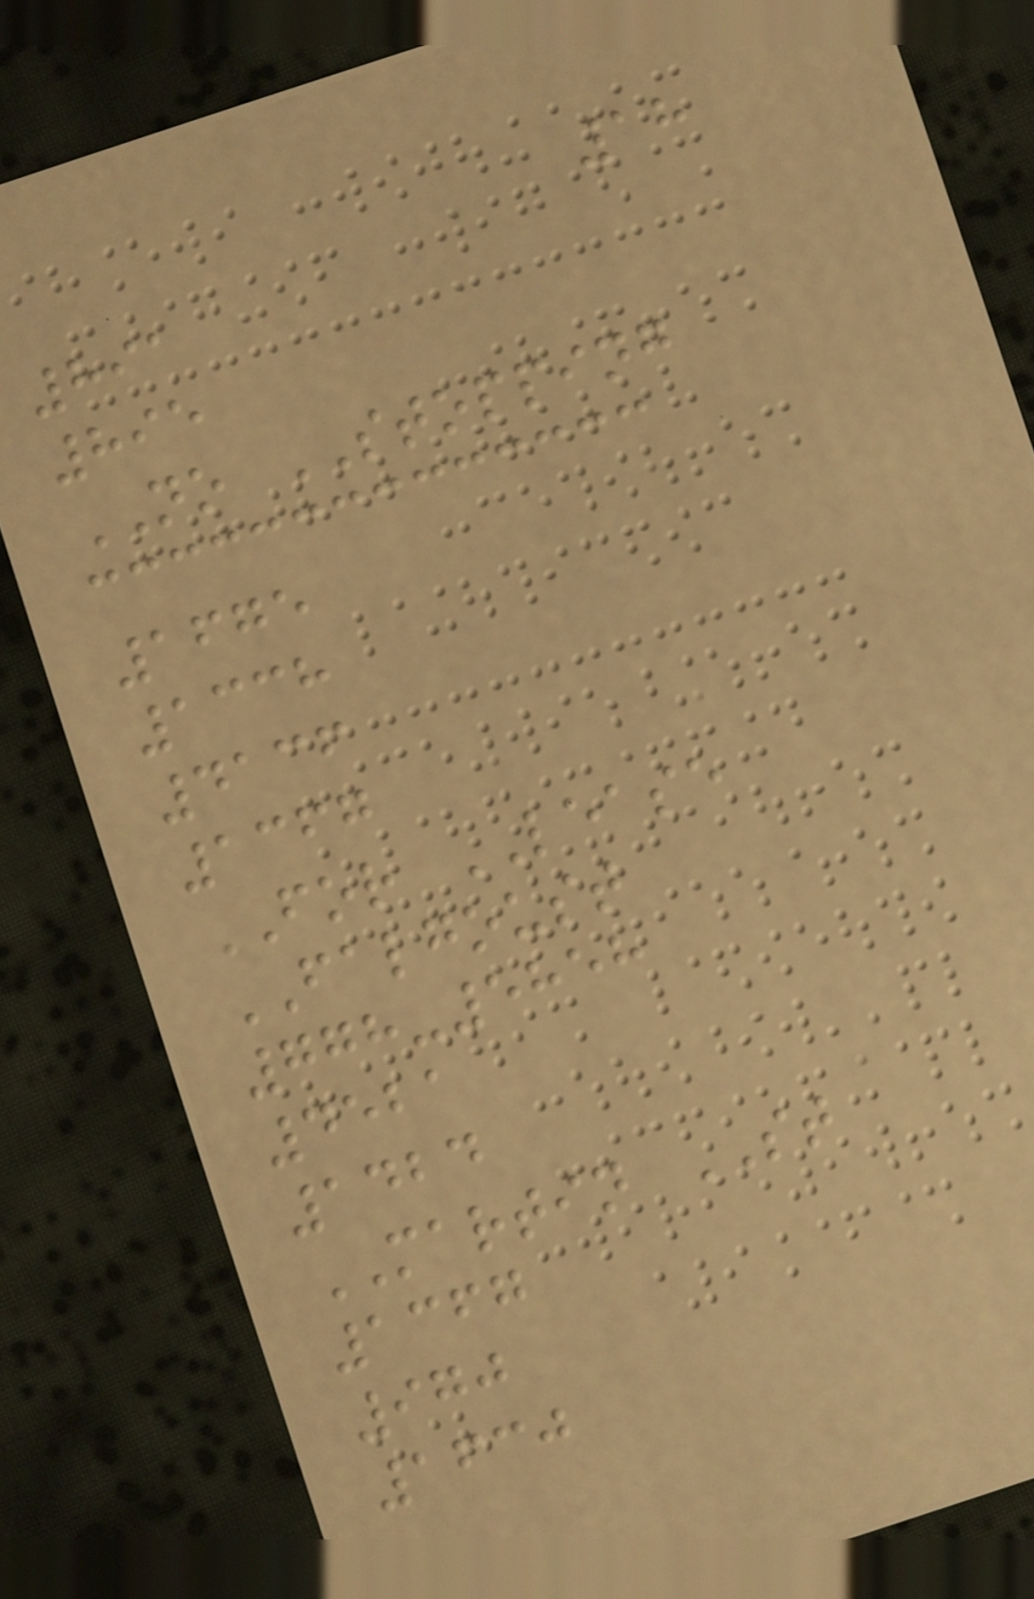18
891
895
NO STOPPING
1675
1338
4136
1367
FOR LEASE
FALGOUST
778-5858
4521
1424
MARTIN ST
1367
970
1630
